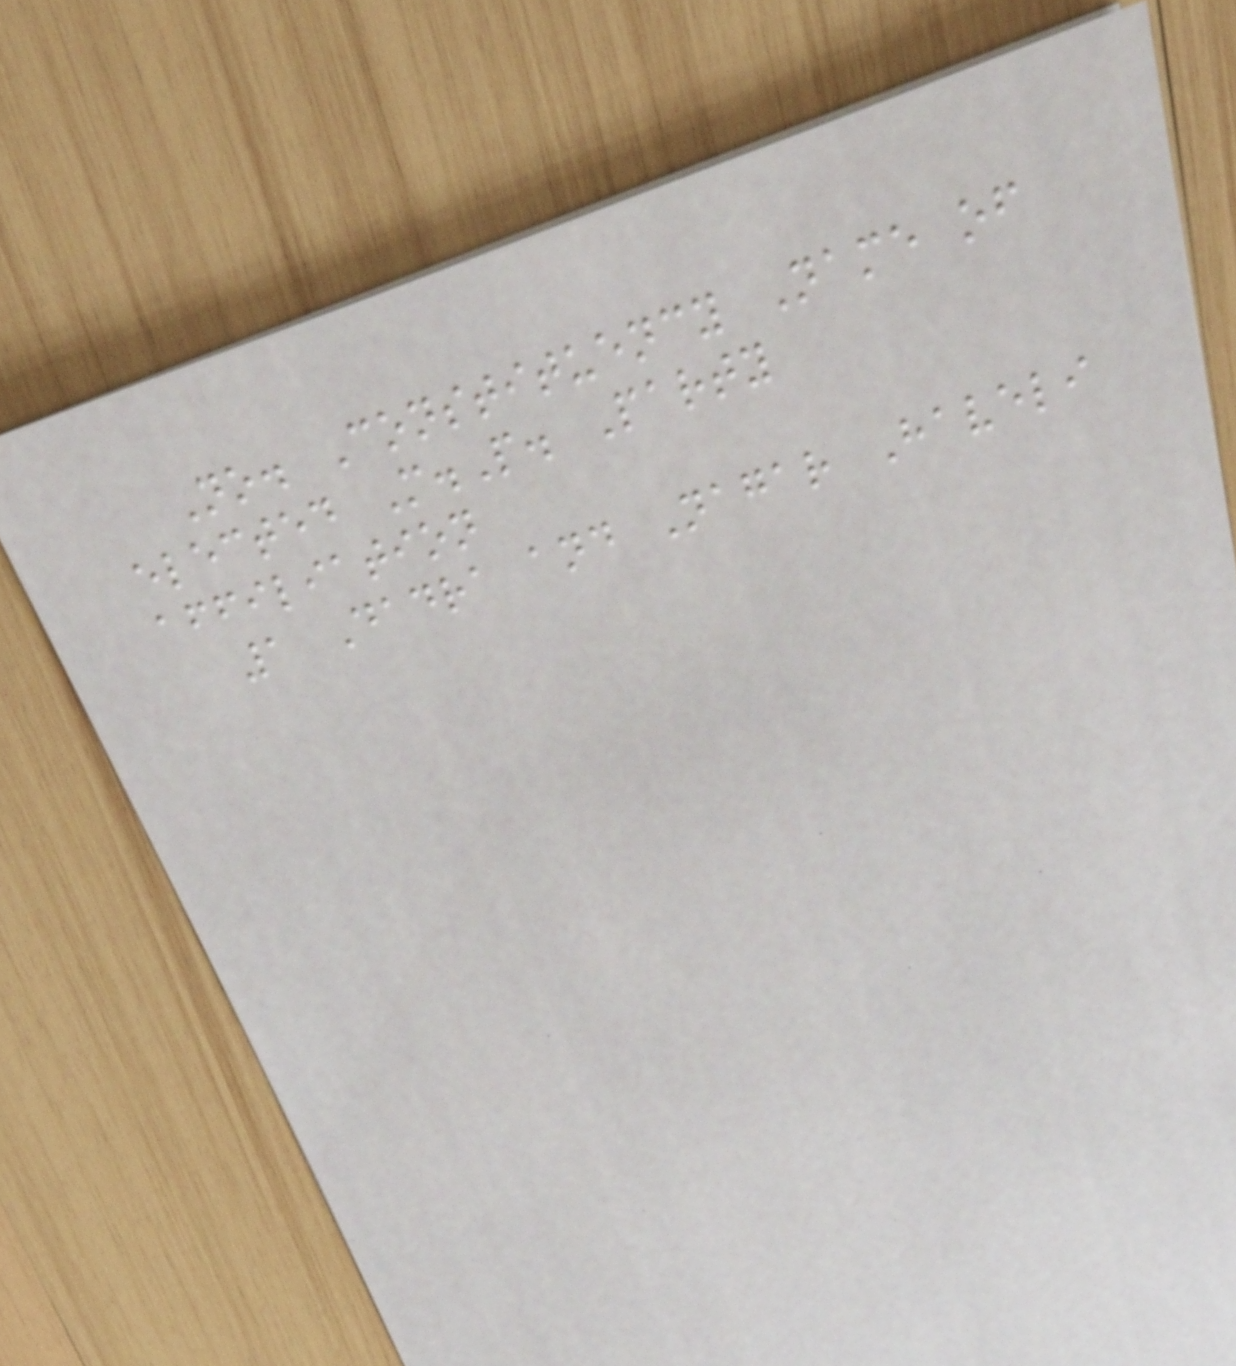No. Constituency Name of
elected M.P. Party
affiliation
1 Dadra and Nagar Haveli
